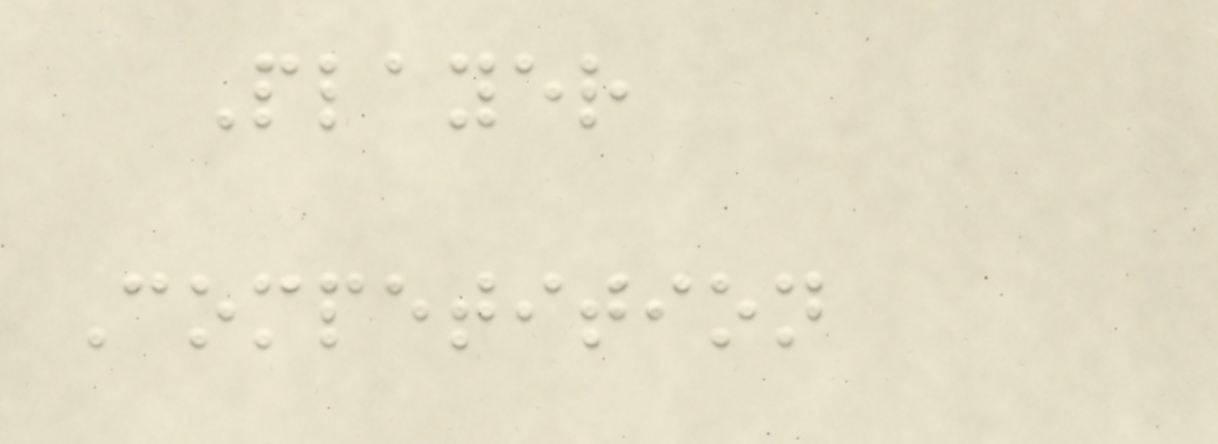Player
Competition
